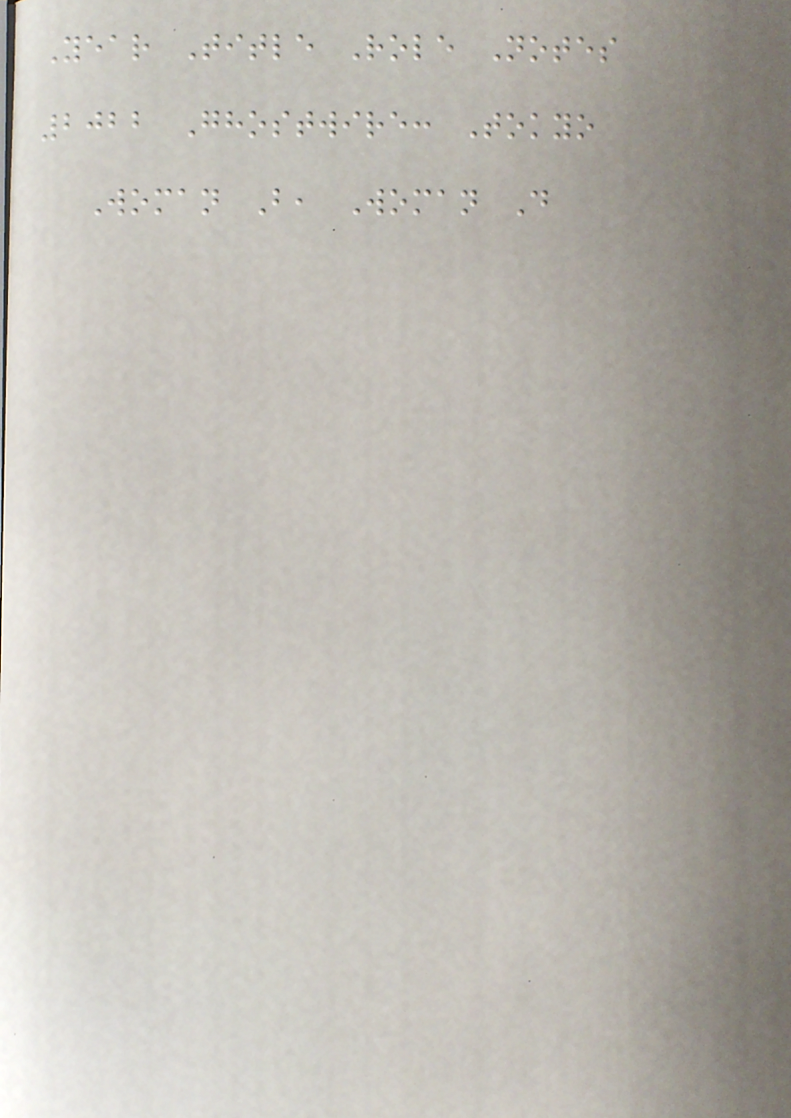Year Title Role Notes
2022 Ghostwire: Tokyo
Woman B, Woman D
